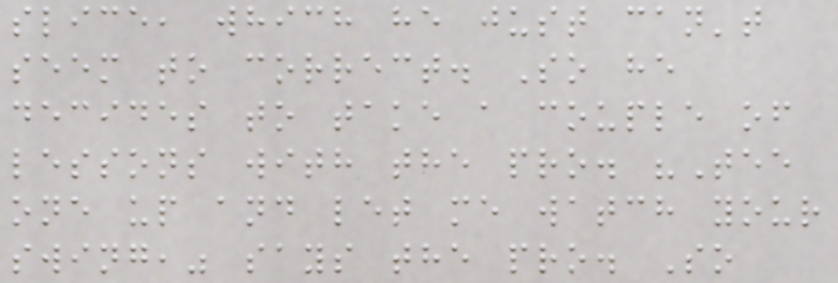slice, which he just can't
seem to correct. So he
decides to take a couple of
lessons with the pro. "Tee
one up and let me watch your
swing," says the pro. So
